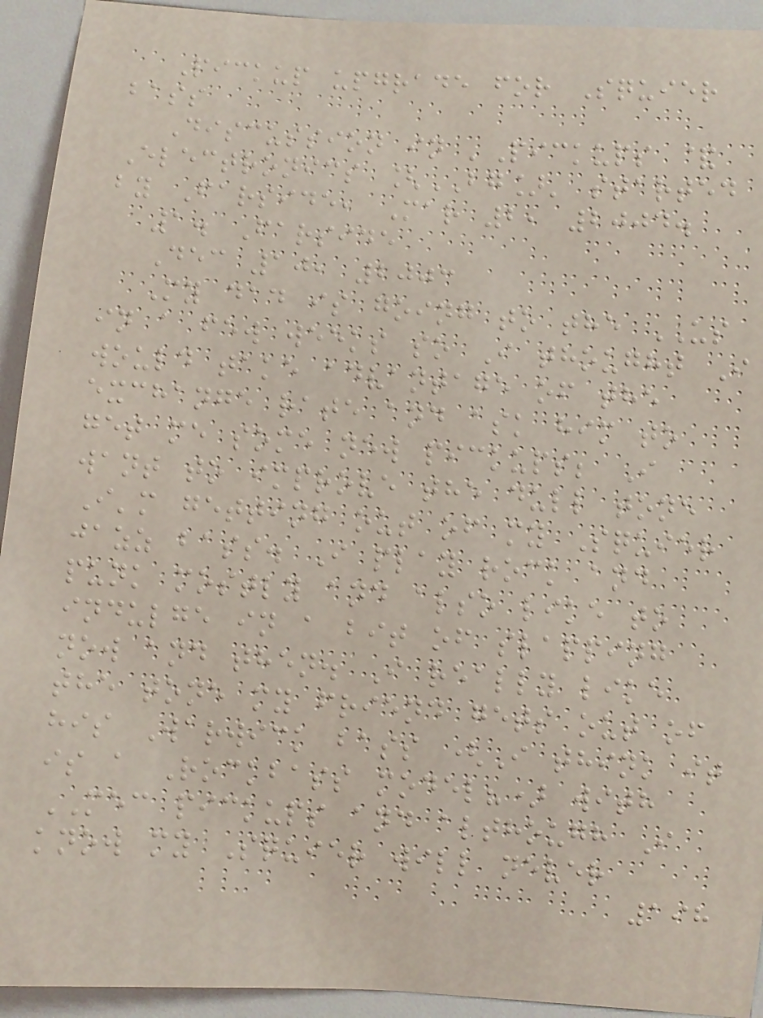Pickup upgrade for Squier
bass
Discussion in 'Pickups &
Electronics [BG]' started
by Farside, Mar 2, 2004.
1. Farside
Dec 10, 2003
My dad is going to the US
in a few weeks so I thought I
would take advantage of the
exchange rate and ask him to
get me some new pickups; I
want to improve the dull tone
I'm getting out of my Squier
jazz bass. I play rock and
punk mostly and also like to
indulge in a bit of slapping
now and then. I really like
the tone my friend gets out of
his Warwick bass (I think it
is a Rockbass model?) with
MEC pickups and although I
know my Squier will never
198
